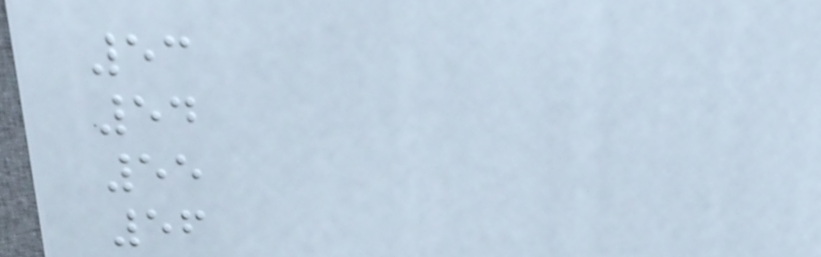53
54
55
56
